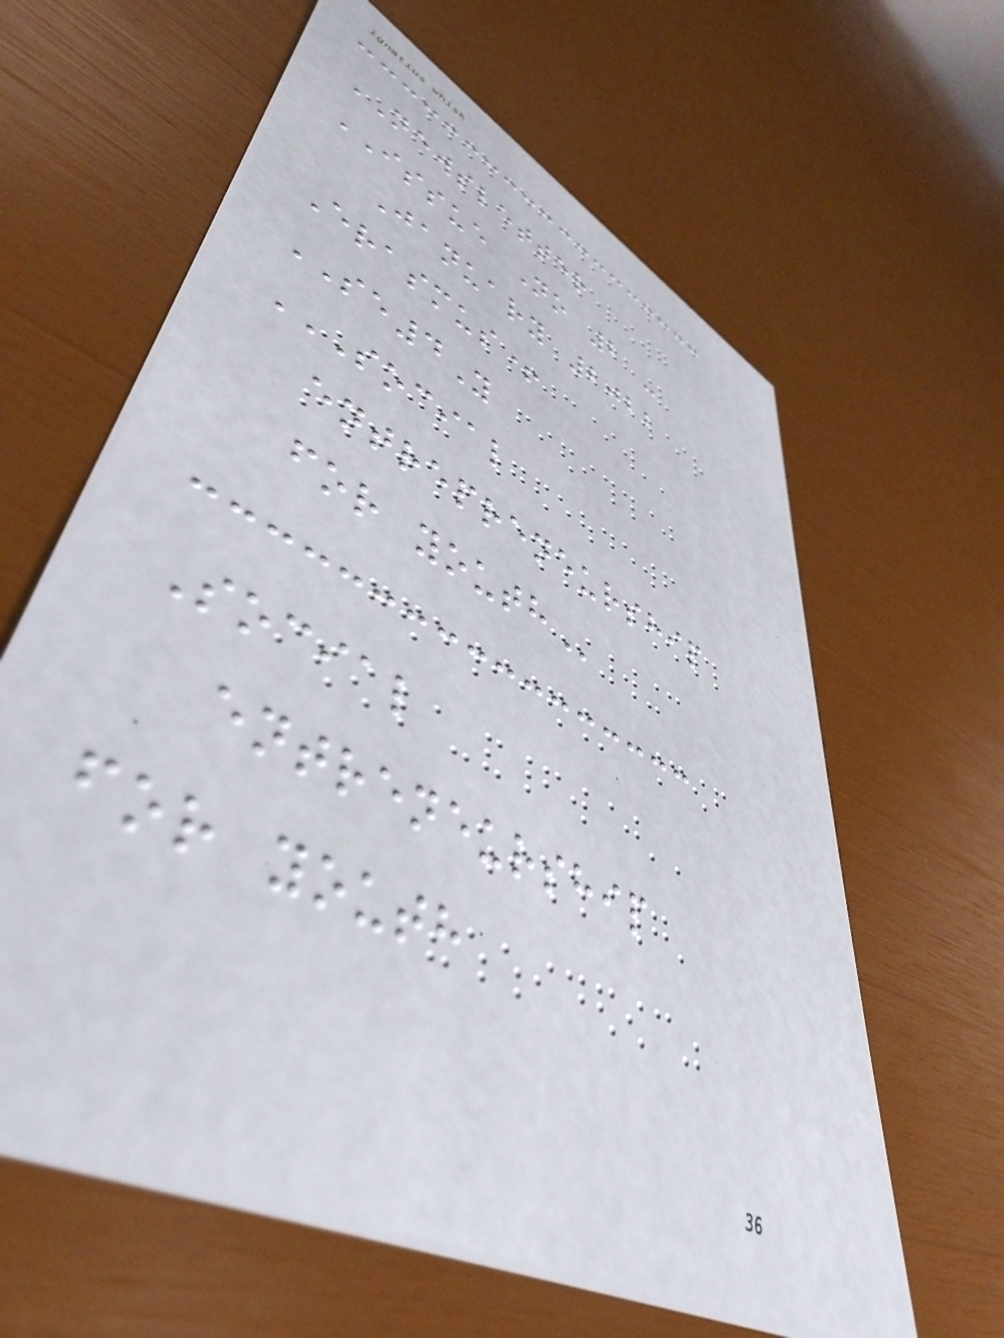NEWSLETTER
ISSUE No 2 -
January 2022
Erasmus+
SE4Y
SOCIAL
ENTREPRENEURSHIP
FOR YOUTH
Social
entreneurship
for youth
